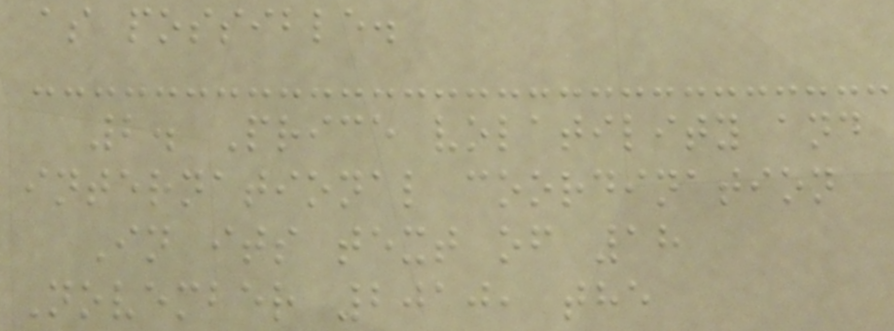as possible.
2. Price volatility and
international coordination
In its text of 18
November 2010, the
